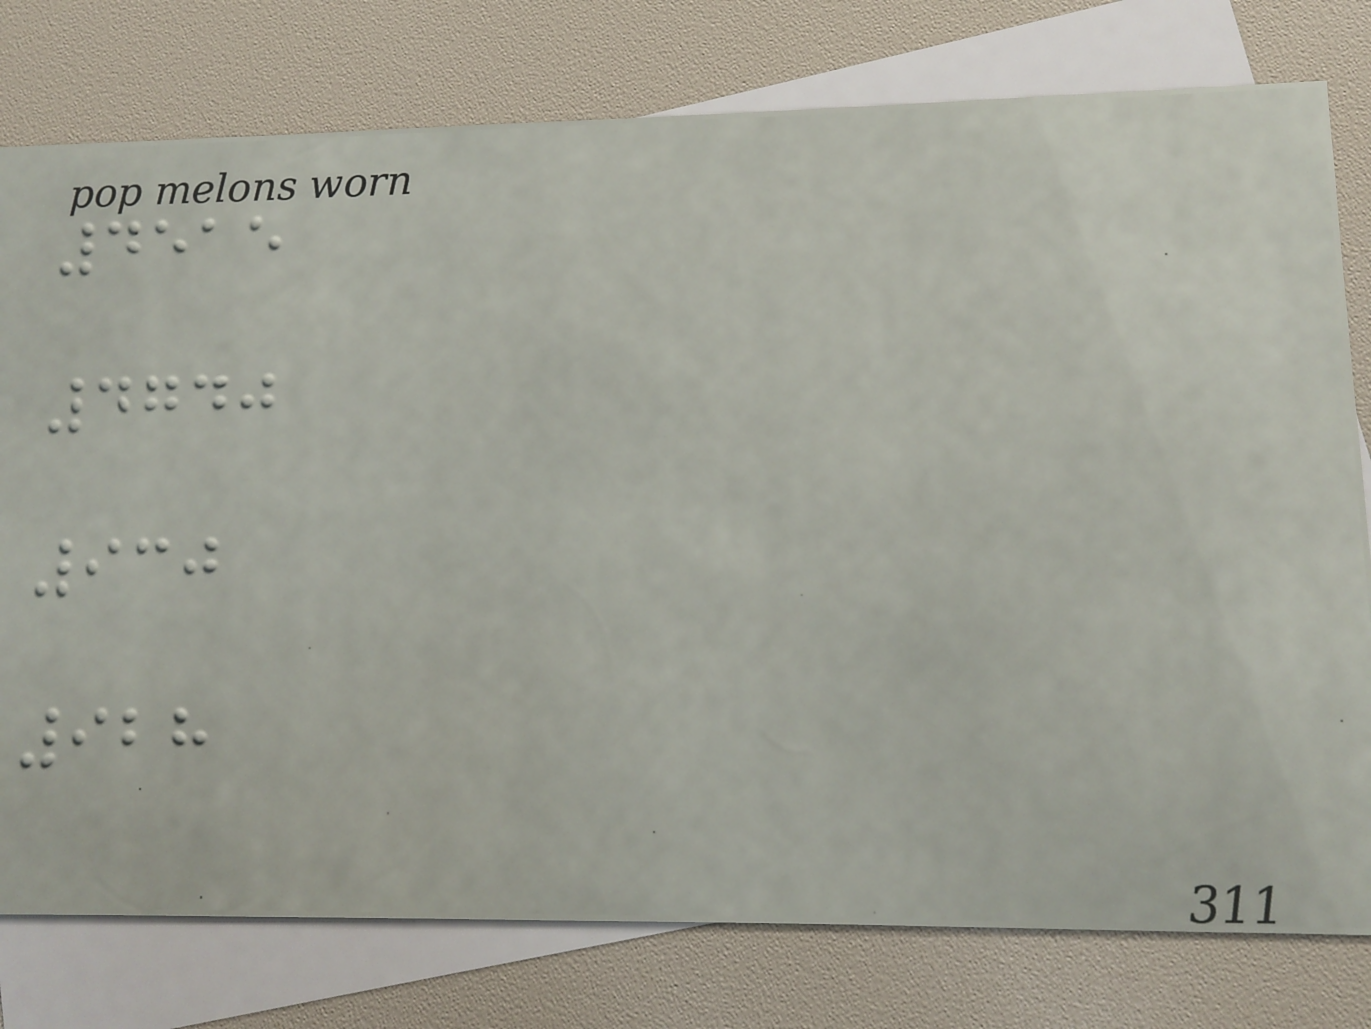4515
4740
930
928
